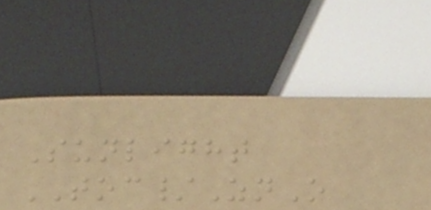Sunlight
TOC/ZnO
